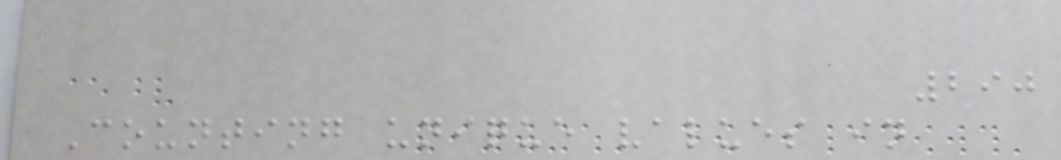290
Counting unique values in
